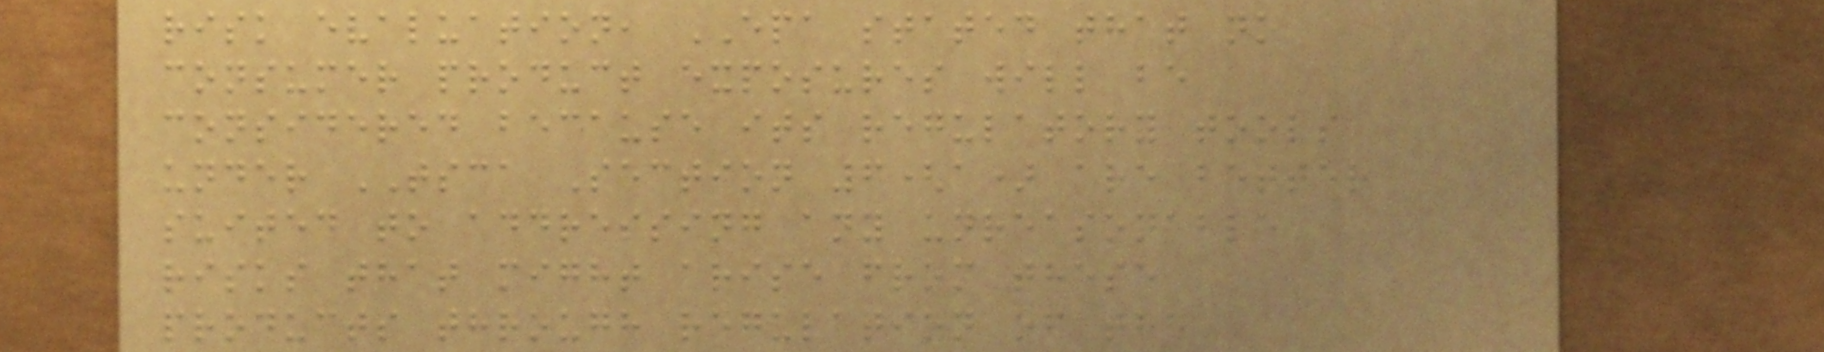risk evaluation, EPA stated that no
consumer product exposures will be
considered because its regulatory tools
under TSCA Section 6(a) are better
suited to addressing any unreasonable
risks that might arise from these
products through regulation of the
